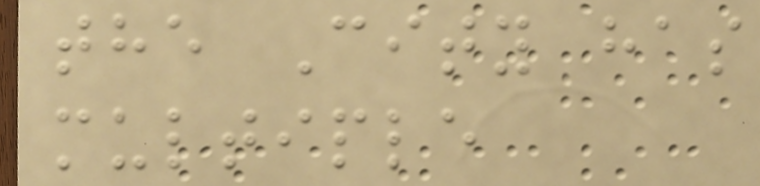the City has
multiple
